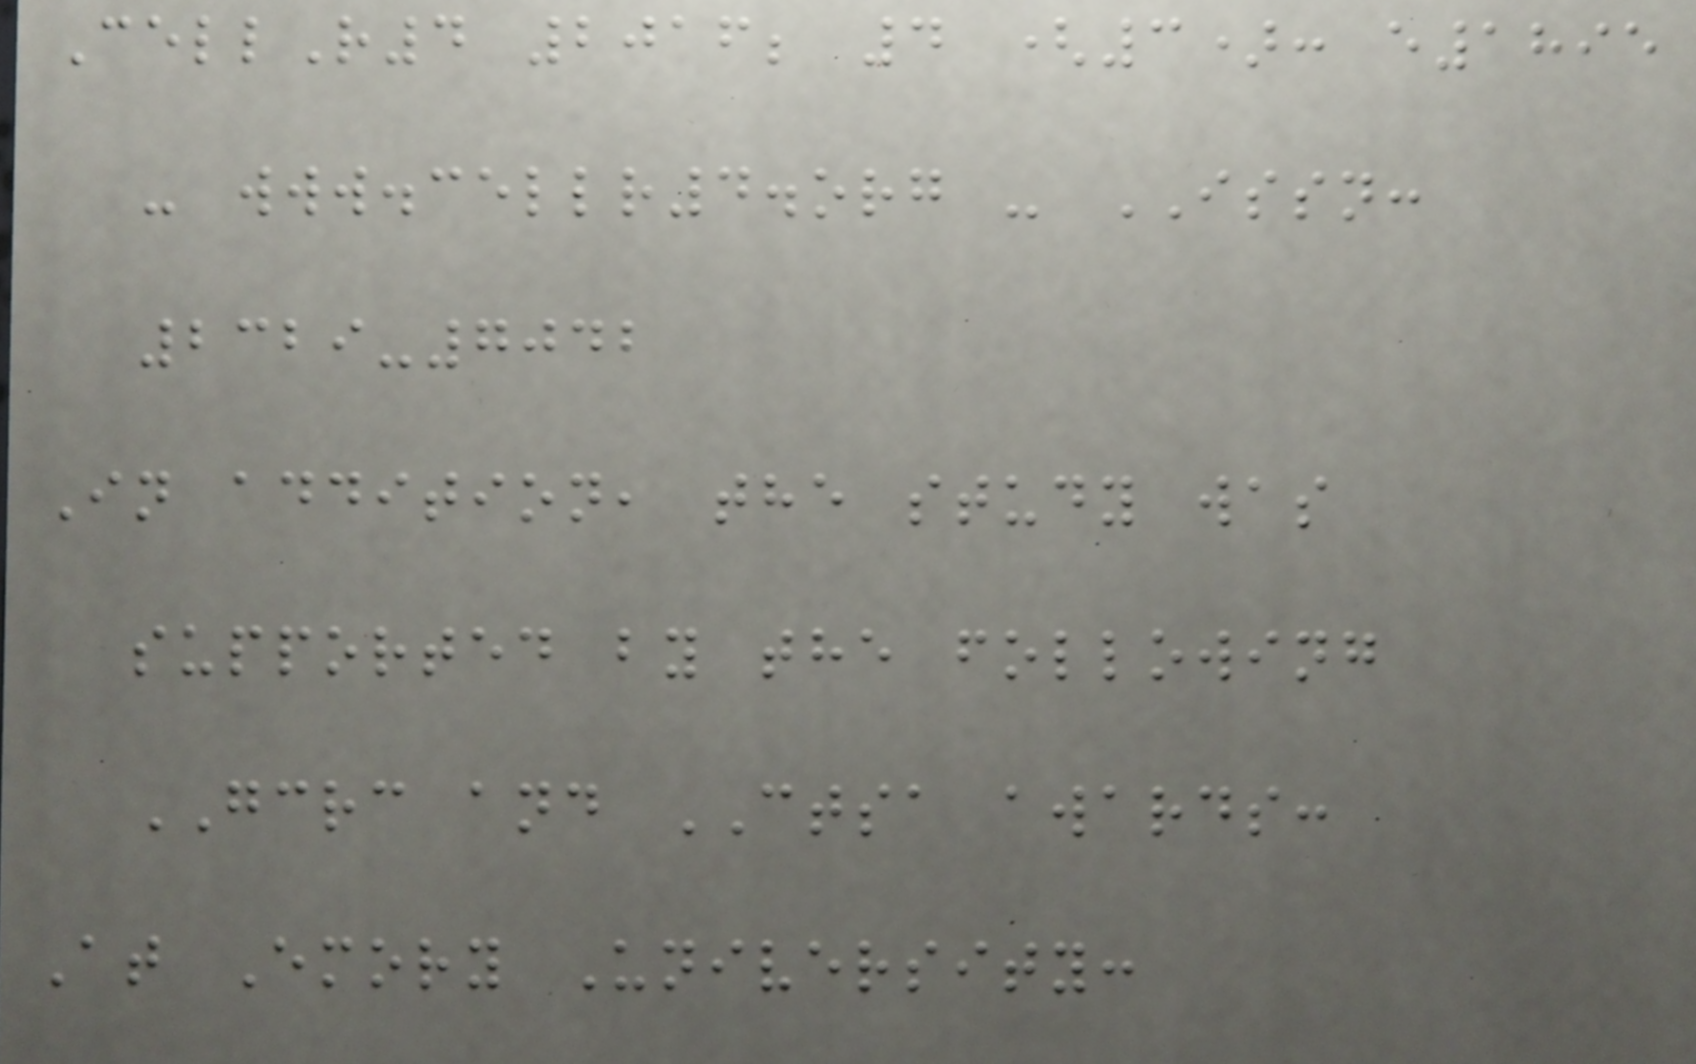CellR4 2016; 4 (3): e1895
- www.cellr4.org - ISSN:
2329-7042
In addition, the study was
supported by the following
GCRC and CTSA awards:
At Emory University:
